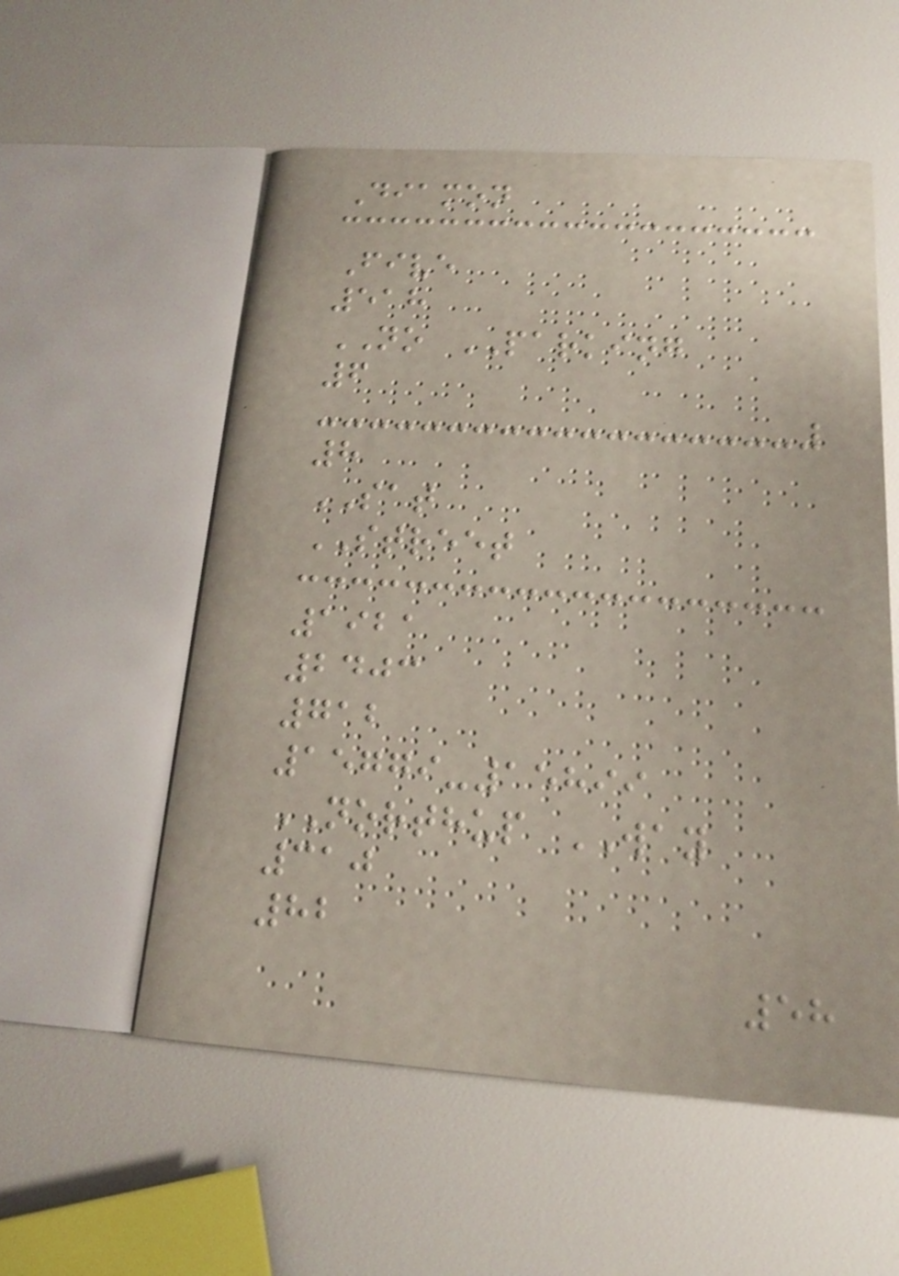Diamon
Five
518
NO PARKING
6
8
SAT
STREET
1921
2403
712
15779-15899
NORTHUP WAY
310
82
58
